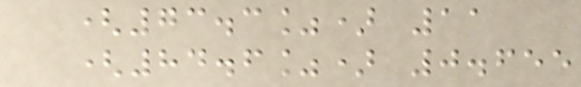(73.3%) 11
(84.6%) 0.655
